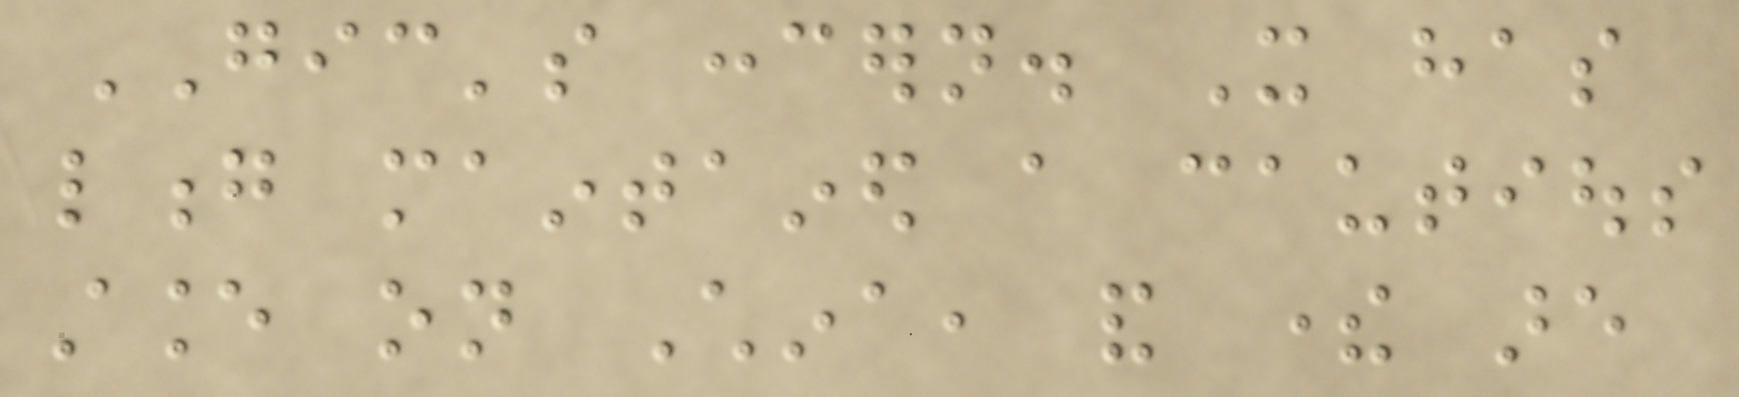GIC's concern. It has
long maintained a cautious
stance on China, and there are
